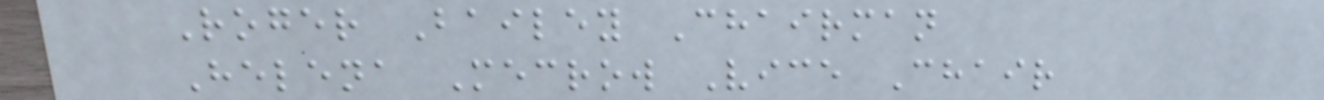Roger Bailey Chairman
Helena Mecrow Vice Chair
